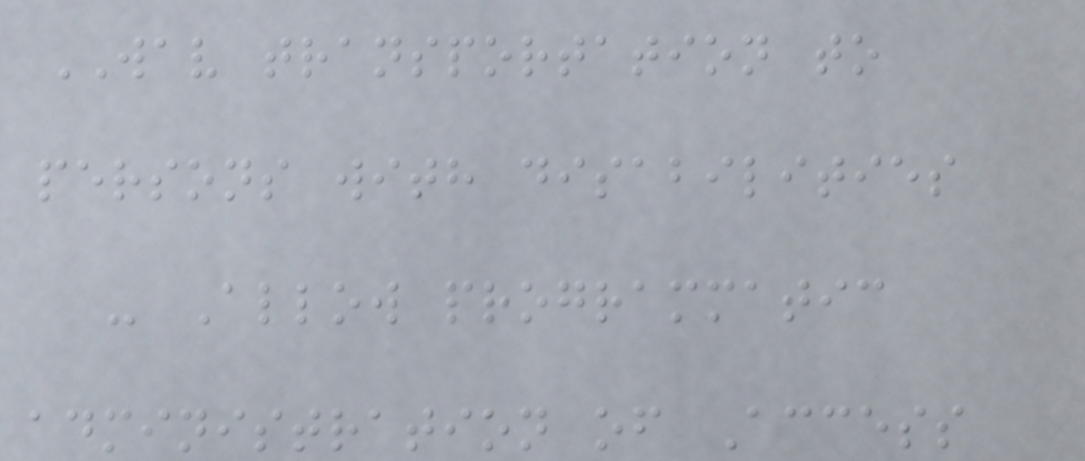WAV transportation to
persons with disabilities
- Allow programmatic
administration of Access
